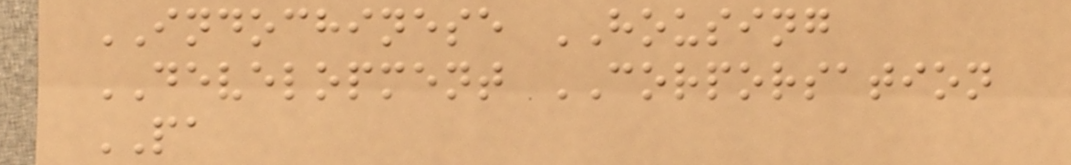INDOCHINESE HOUSING
DEVELOPMENT CORPORSATION
PA
